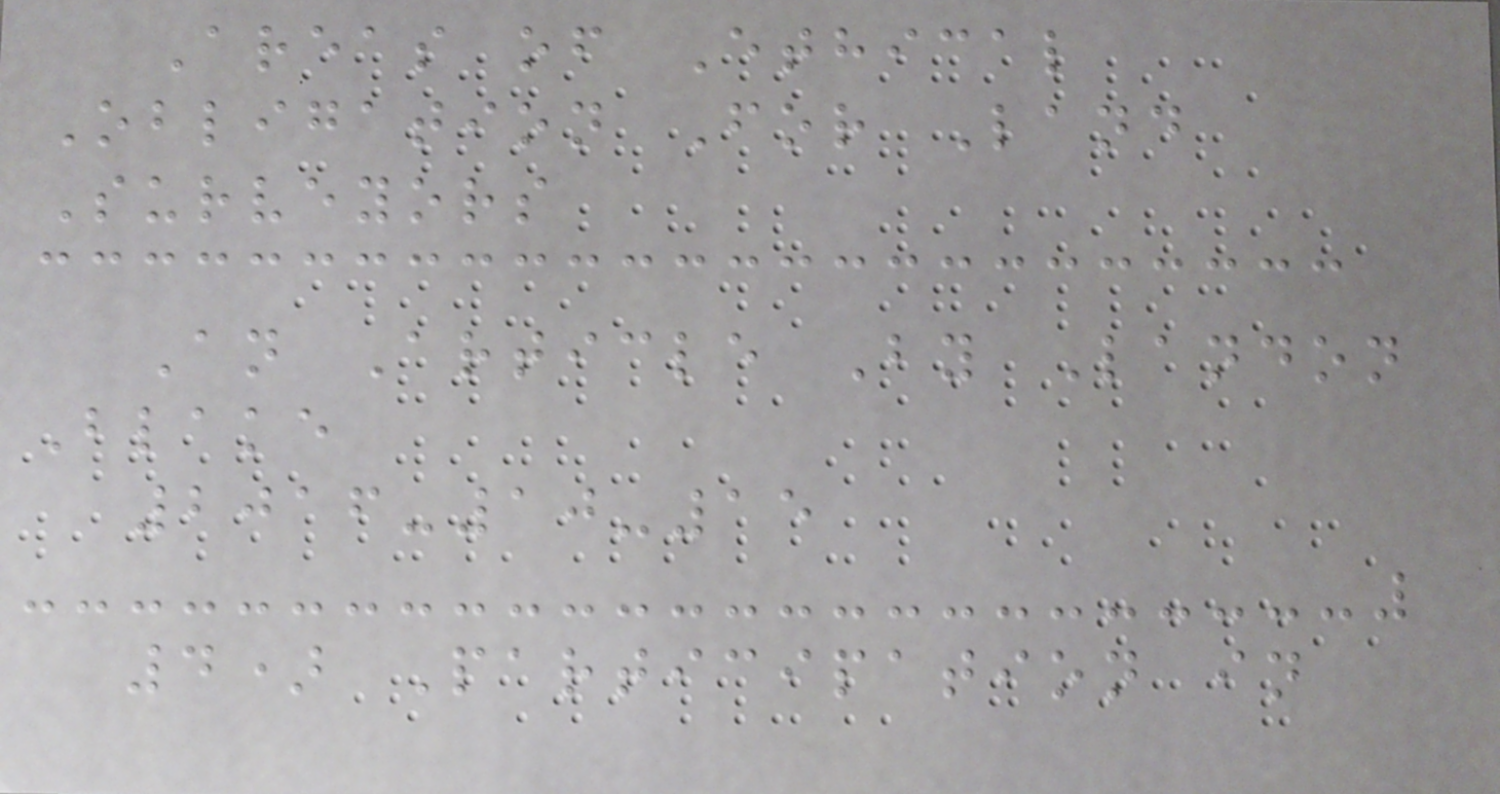Areas of Ethical
Obligation For Land
Surveyors
An Article By Landon
Blake
2016-10-15
4) Participation in
